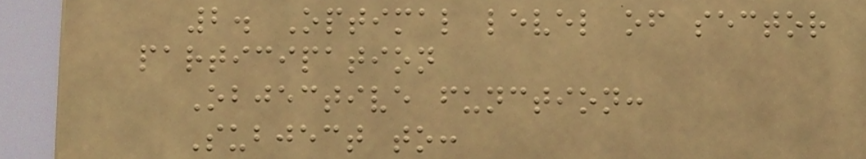2. Optimal level of sector
participation
Objective function:
Subject to:
